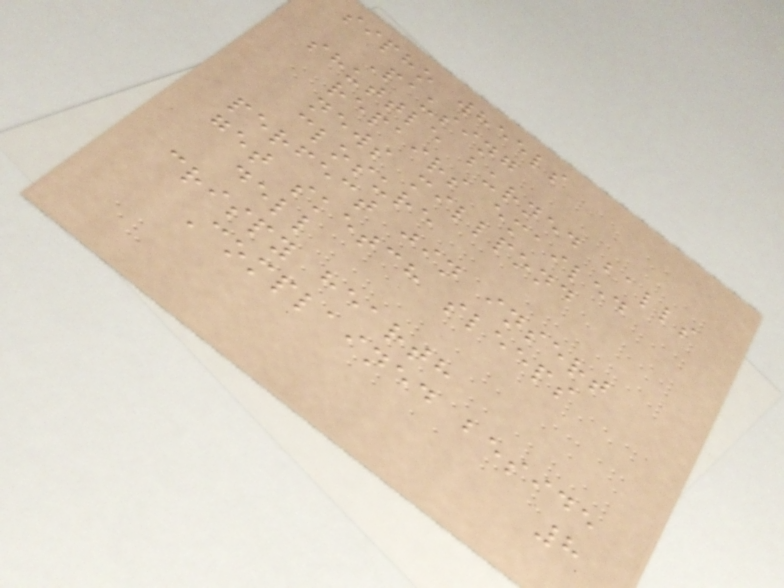sipho wheels
Pausing
shuttle burned balls
repairs emailed
news millpond
closure
perfect jin insert
get sketch sleeps
dell
crispy hearth
Complained beside
8
